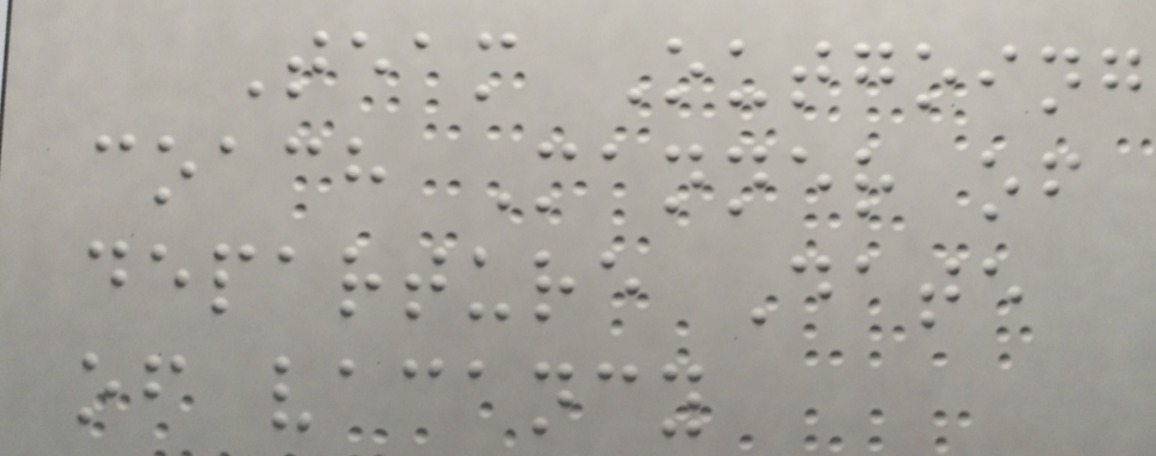Team Outgoing
coach Manner of
departure Date
of vacancy
